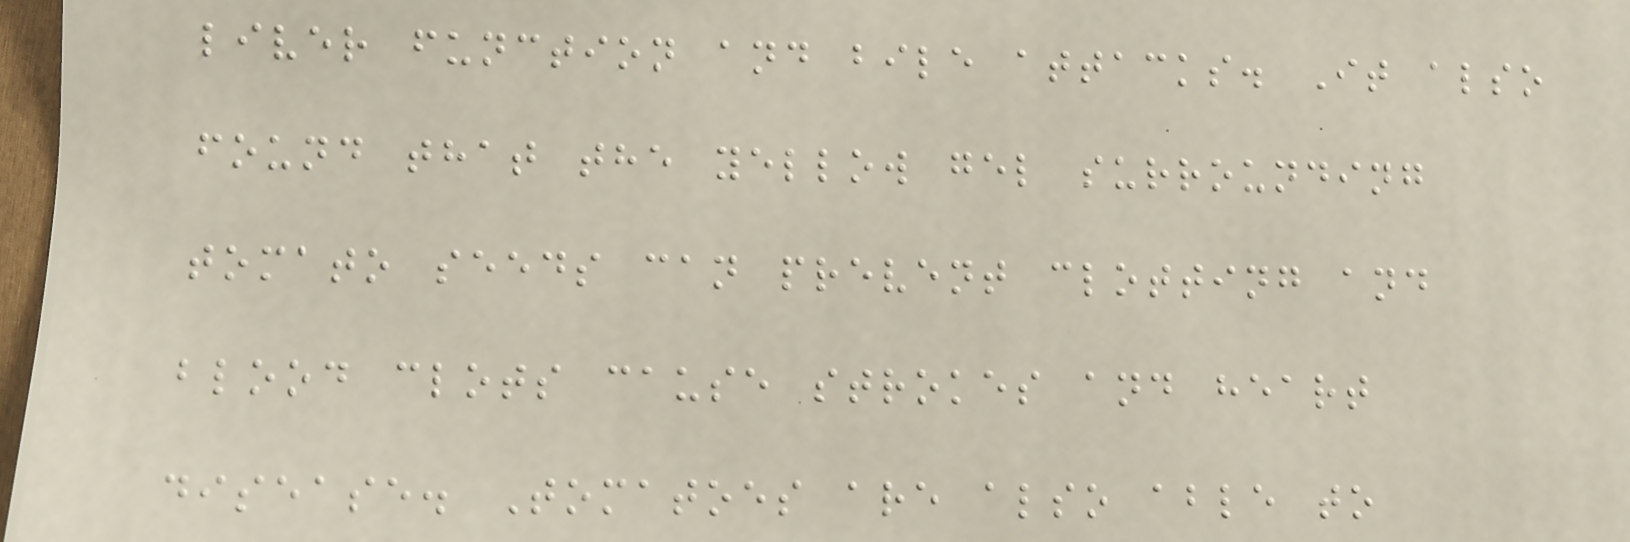liver function and bile attacks. It also
found that the yellow gel surrounding
tomato seeds can prevent clotting and
blood clots cause strokes and heart
disease. Tomatoes are also able to
